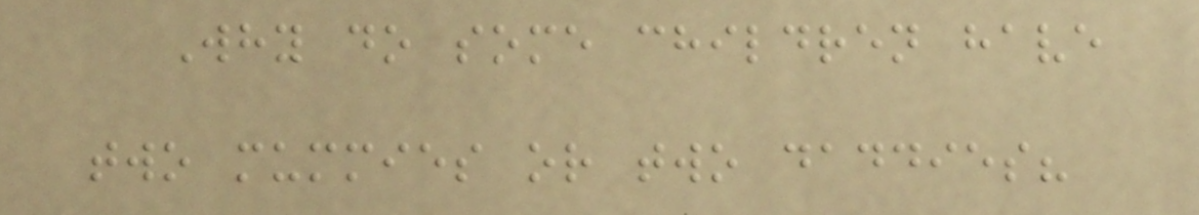Why do some children have
two mummies or two daddies?
